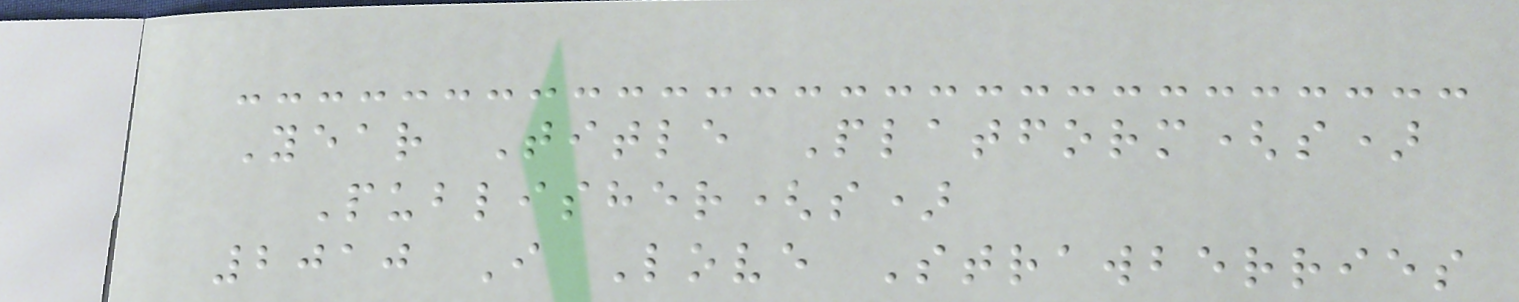Year Title Platform(s)
Publisher(s)
2010 I Love Strawberries
